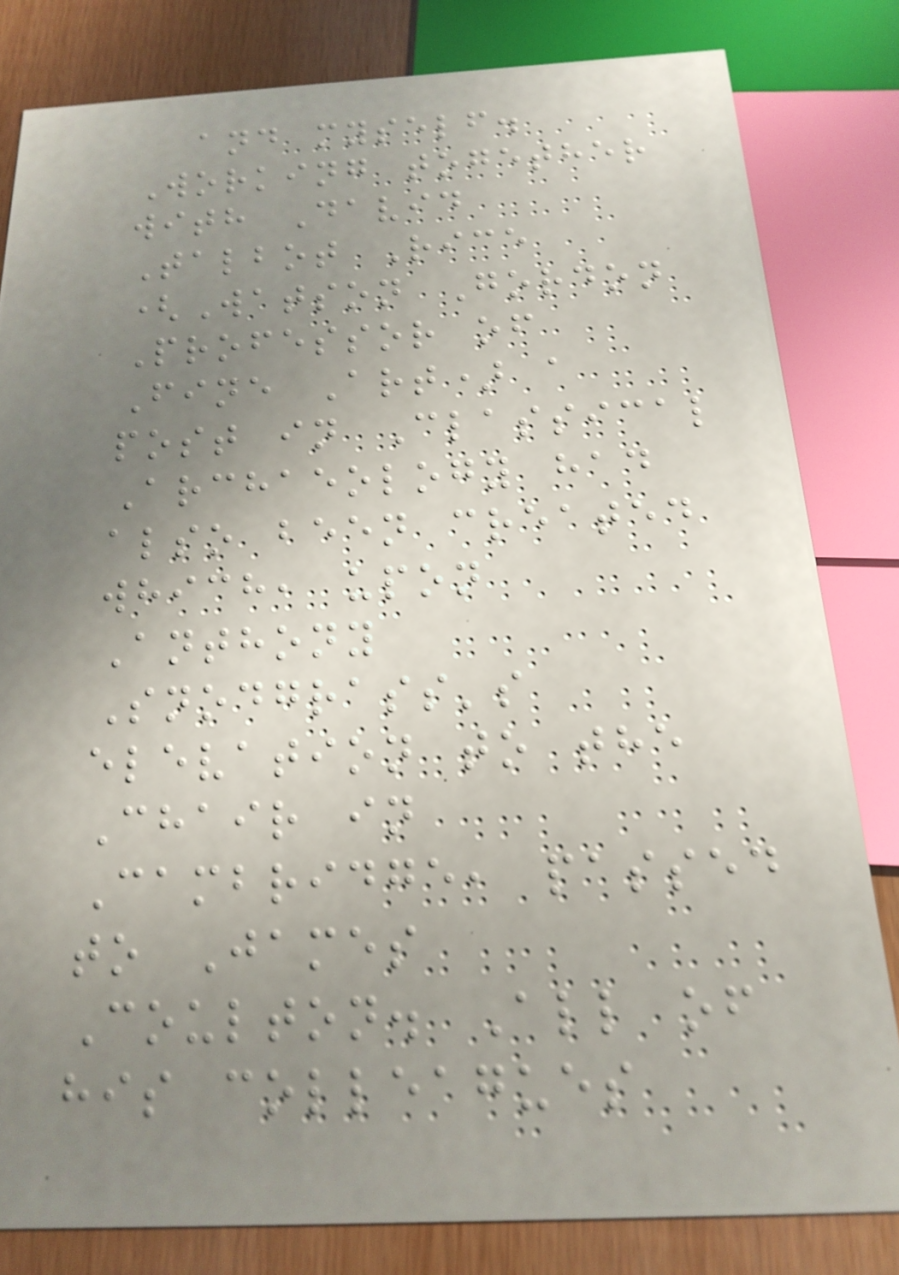and myself.
Working together
with David
Talbot Rice
(Watson Gordon
Professor of
Fine Art) a
post in Classical
Archaeology had
also been created
which, upon
Anthony
Snodgrass's
elevation to the
Chair in
Cambridge, passed
to James
Coulton. All of
his colleagues
